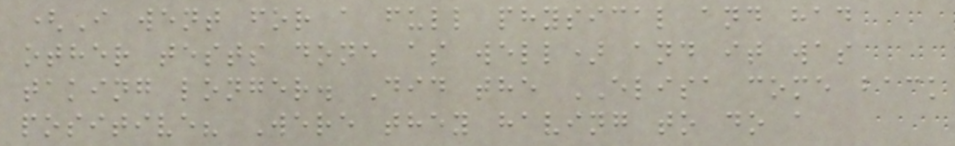(I went for a full physical and had
other tests done as well) and it was
taking longer. Did the ELISA come back
positive? Were they having to do a
